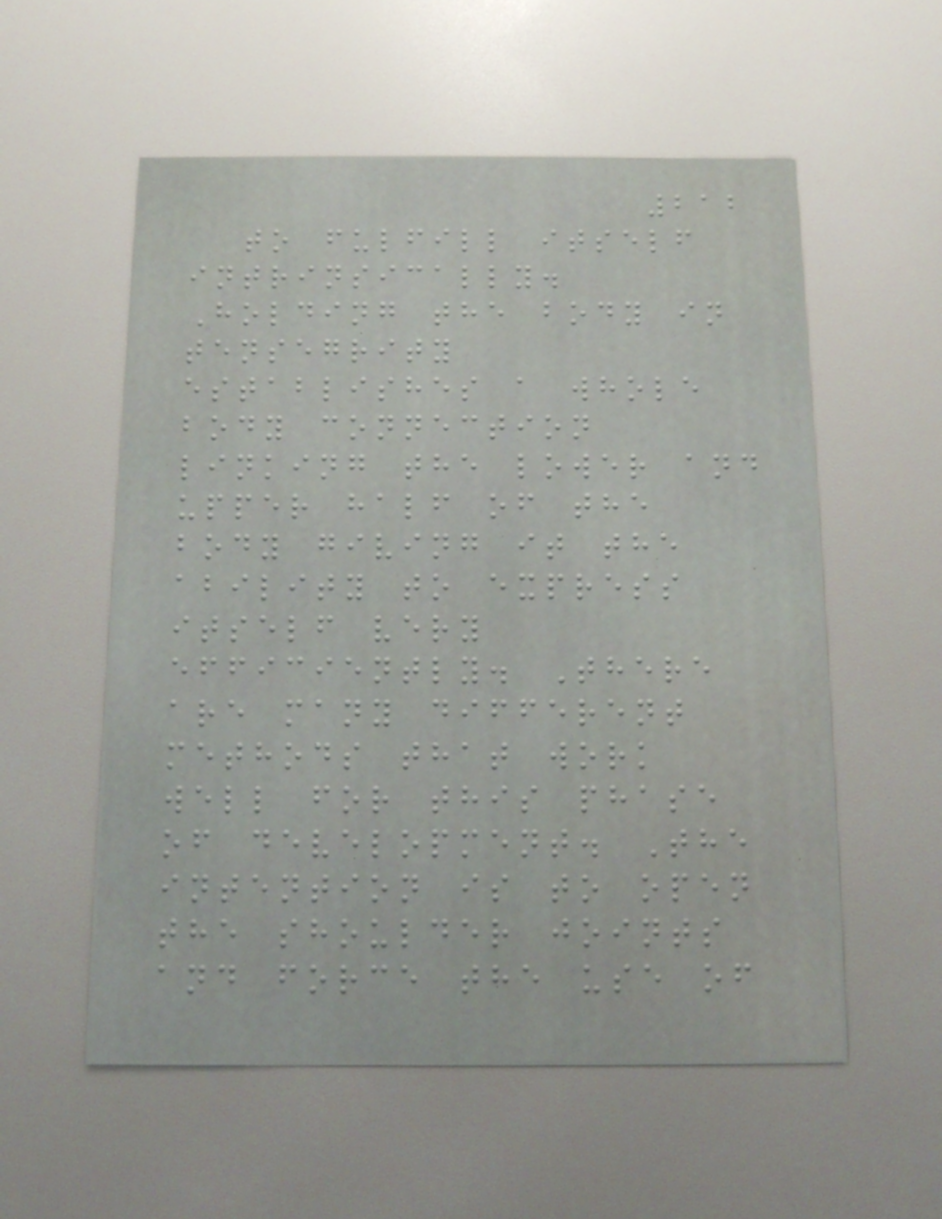212
to fulfill itself
intrinsically.
Holding the body in
tensegrity
establishes a whole
body connection
linking the lower and
upper half of the
body giving it the
ability to express
itself very
efficiently. There
are many different
methods that work
well for this phase
of development. The
intention is to open
the shoulder joints
and force the use of
